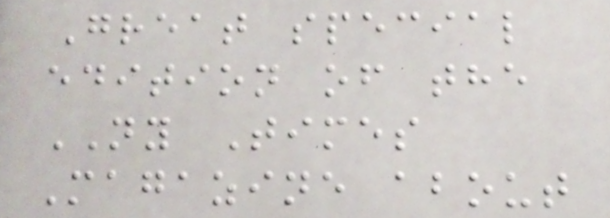Great special
edition of the
NY Times
Magazine about
